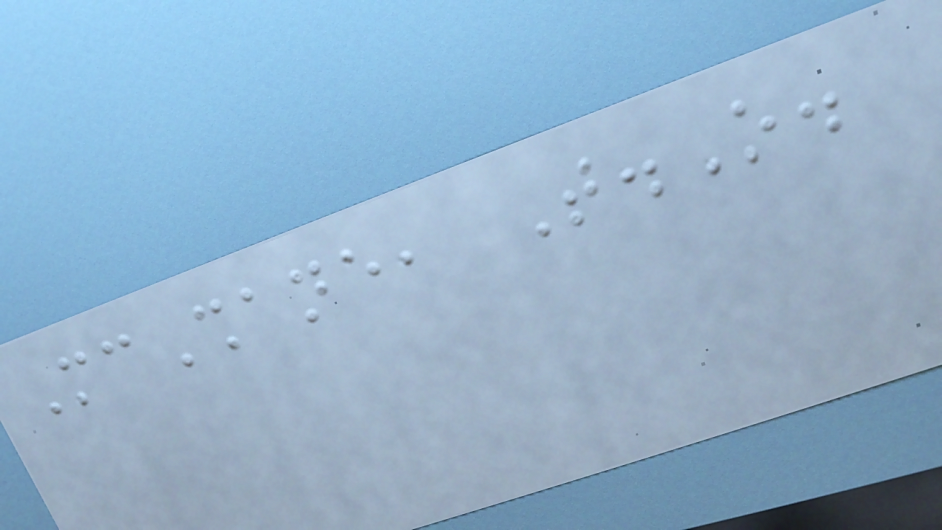McShane, T.O.
